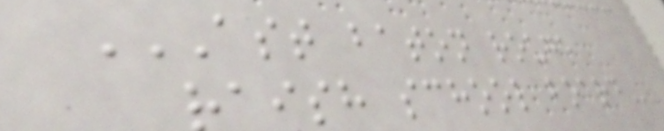AST BATON ROUGE
RAISH SCHOOL BOARD
